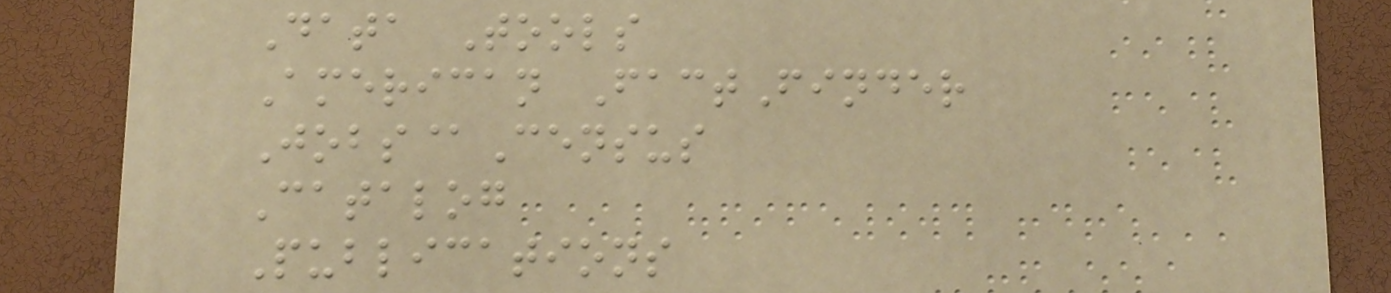Data Tools
American FactFinder
Jobs@Census
Catalog
Publications
